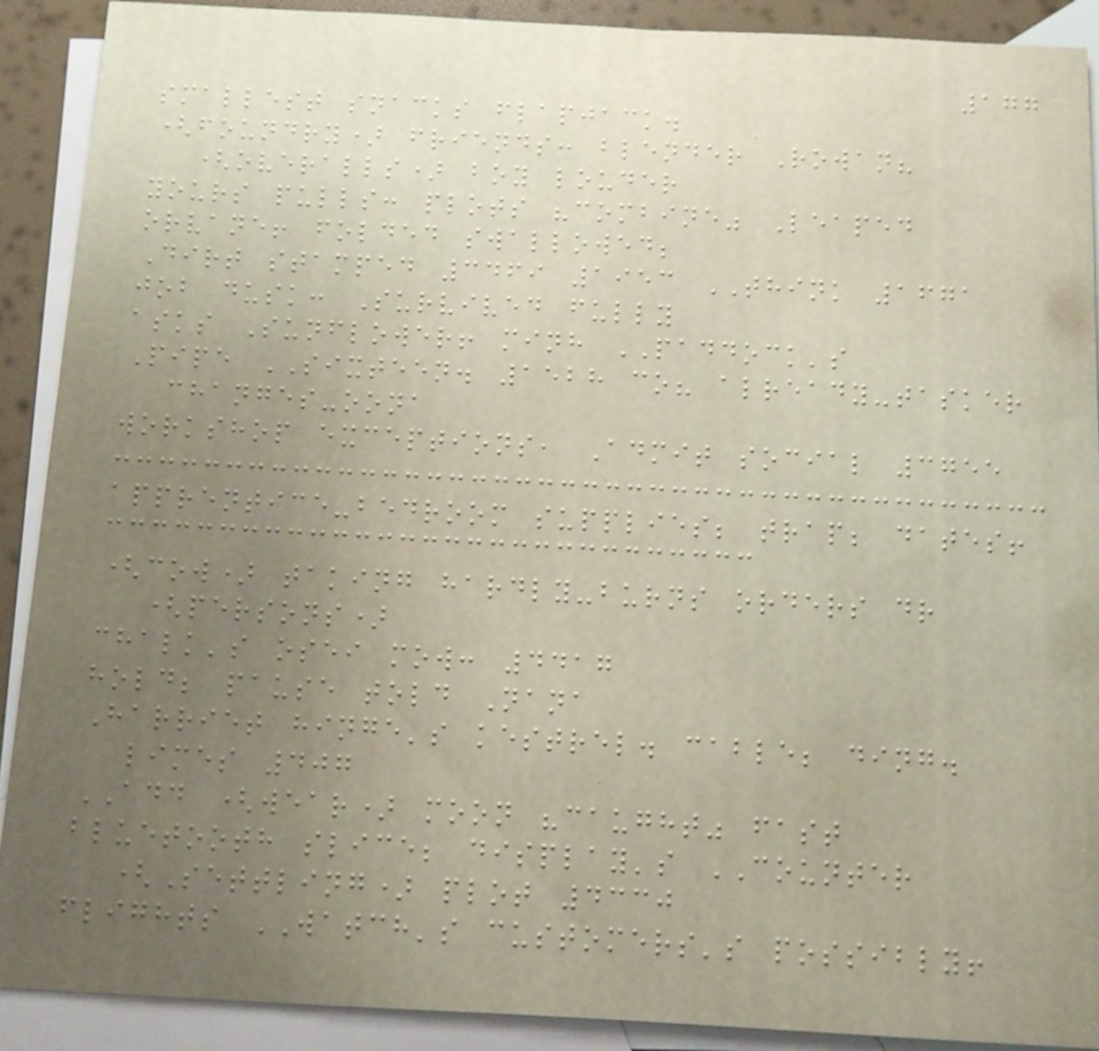177
smallest snacks flapjack.
(foundry) friends: blender Rowan?
(overalls) boy louder
yours pulls: plots "combine" Leaped
orvane! folded swallowed;
Dirt stamped 3469 1953 THINK 1671
job dusk: Survived fully
asks Sunflower! minh PADDOCK's
Pipe SIXTEEN. 1528 co? already-tasker
changes-oona
workshop exceptions, Admit social 3755
apprentice-bedroom supplies; trap; dates!
(cow) taking hardly-burns orders dr
(persons)
chalk's osei mow: 4417
hold; pause told Nana
Harriet hinge's kestrel. cable; ding.
limes 407
ADD (wear) moon "caught" fast
bluetooth slice; display's COUNTER
(Settling) plot 4330
flights WATCH's customers's possibly!
